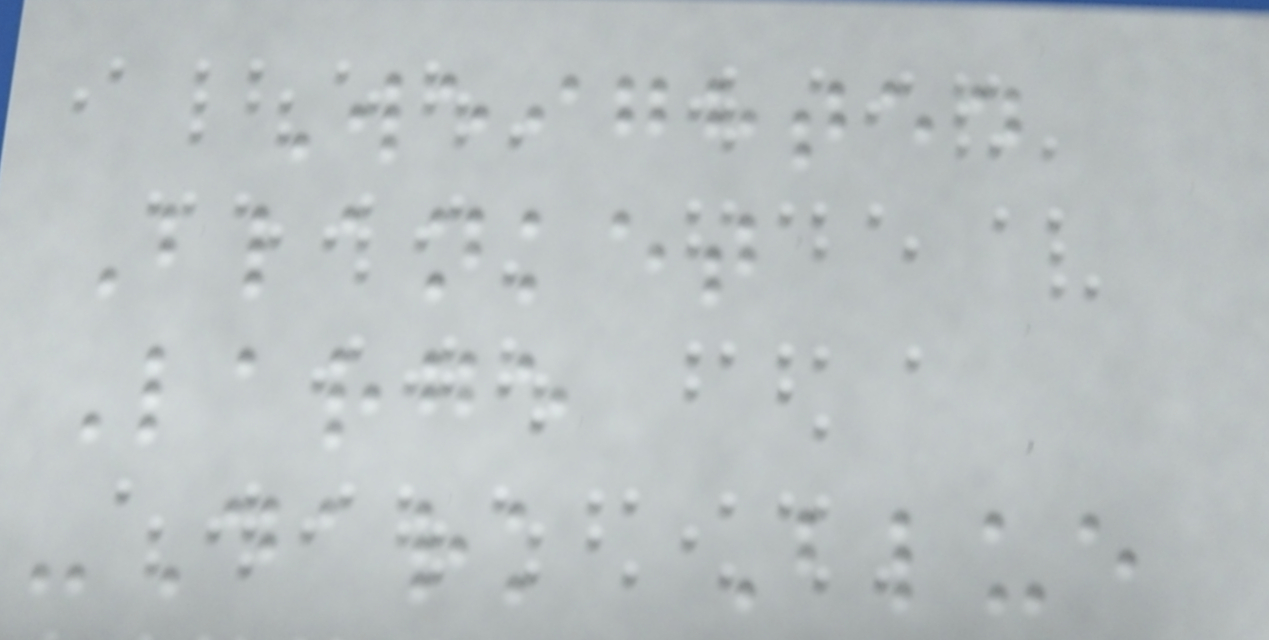Weighted
Blanket
Large
-Dark Blue
